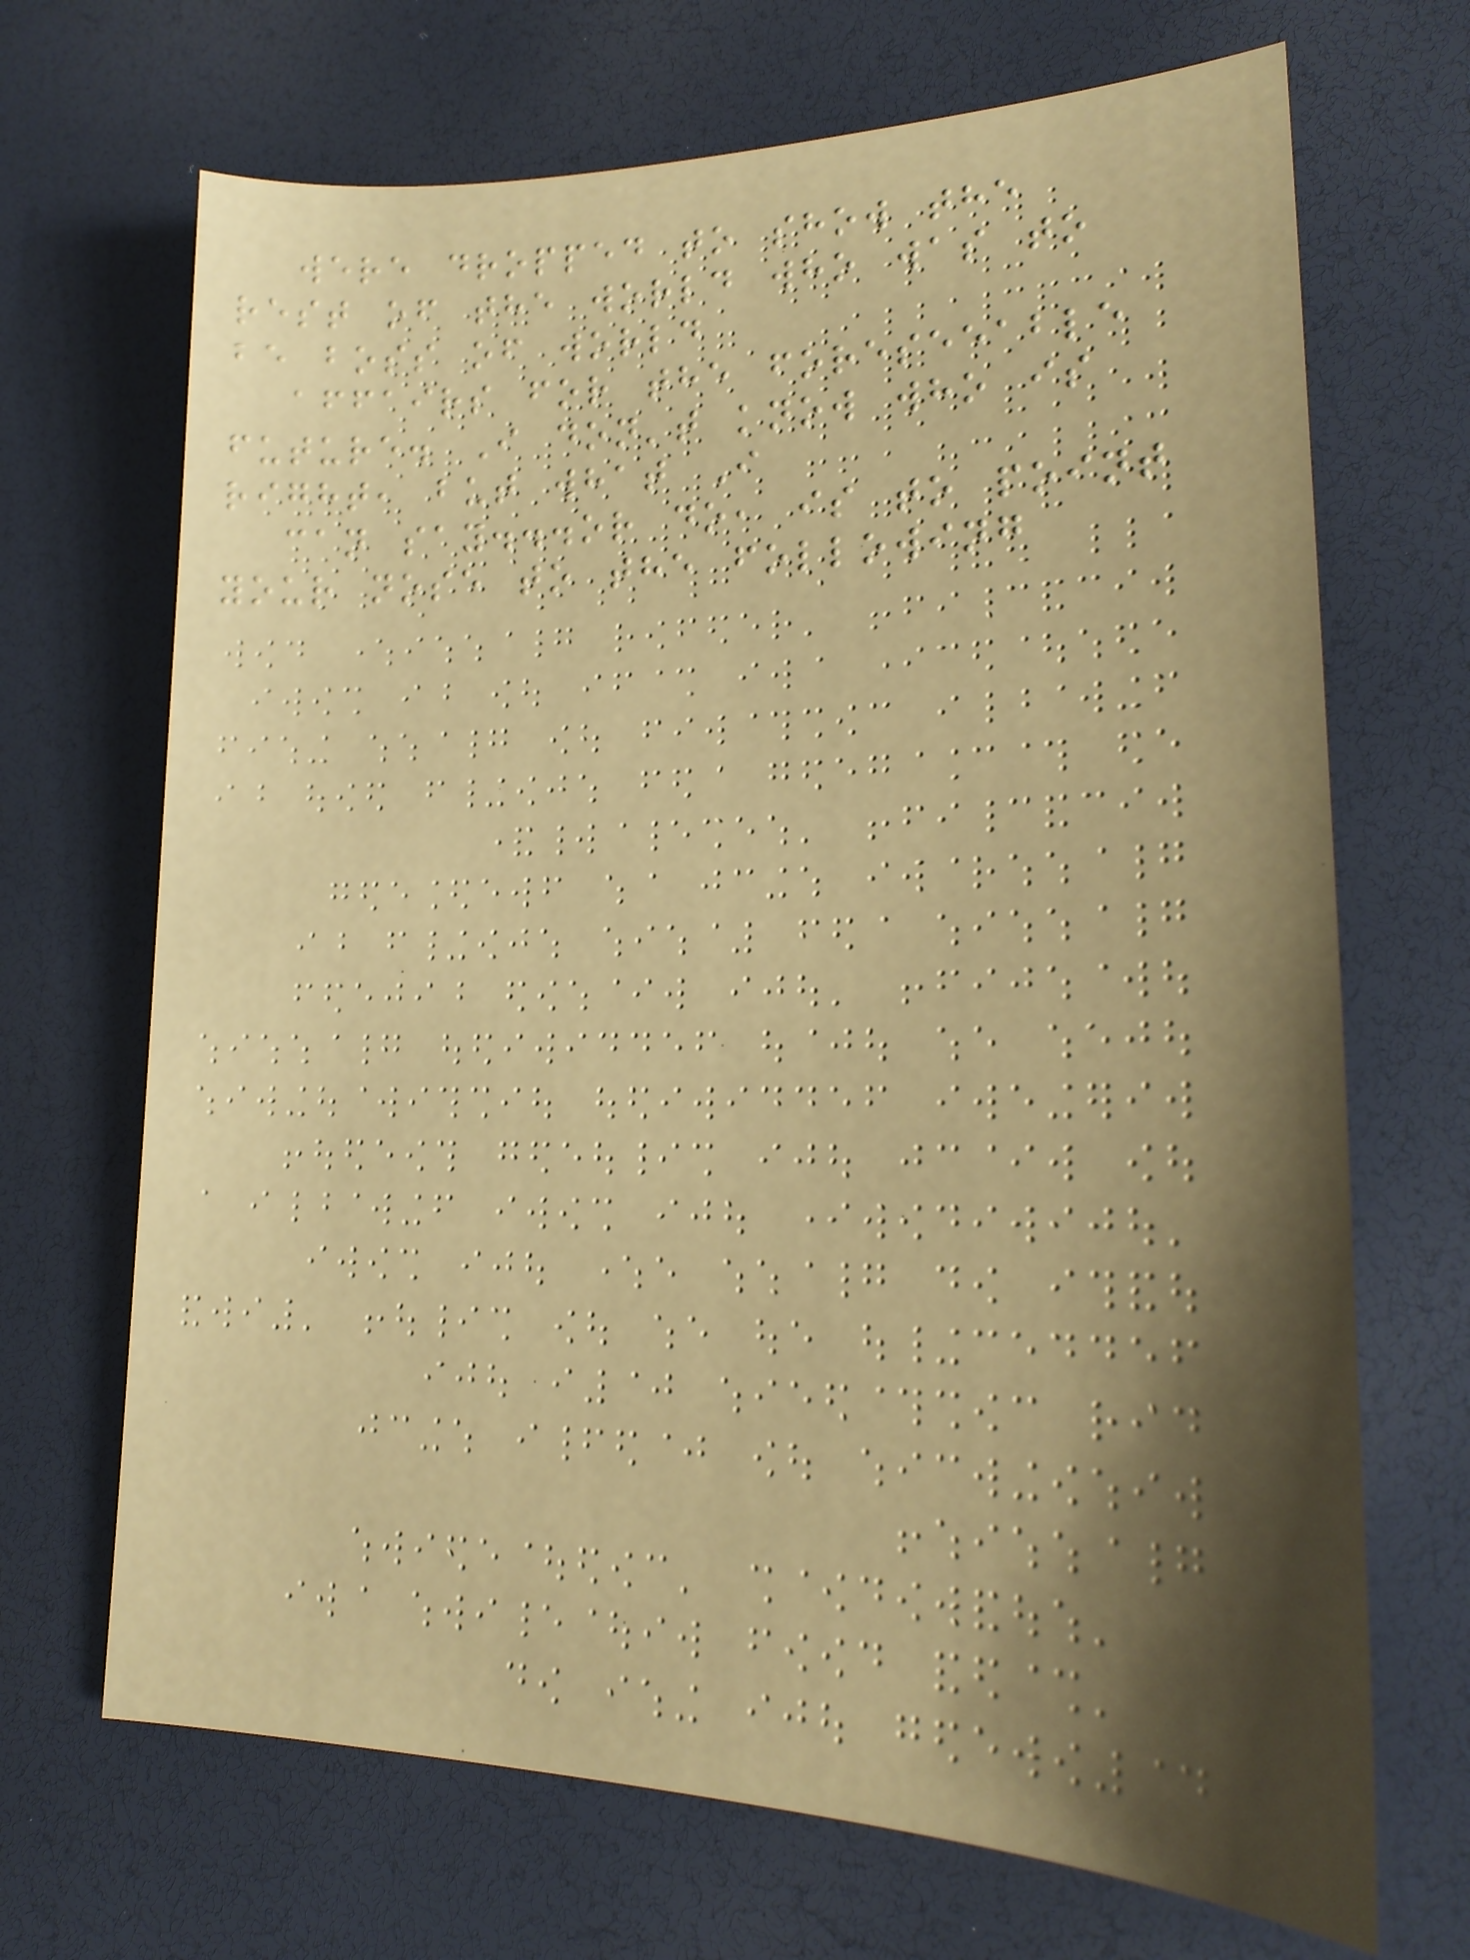were dropped to show the
rest of the world who was to
be boss of world
affairs for the foreseeable
future. I don't know who is
right, but what I
can say...or do, is to point
your nose to the following
